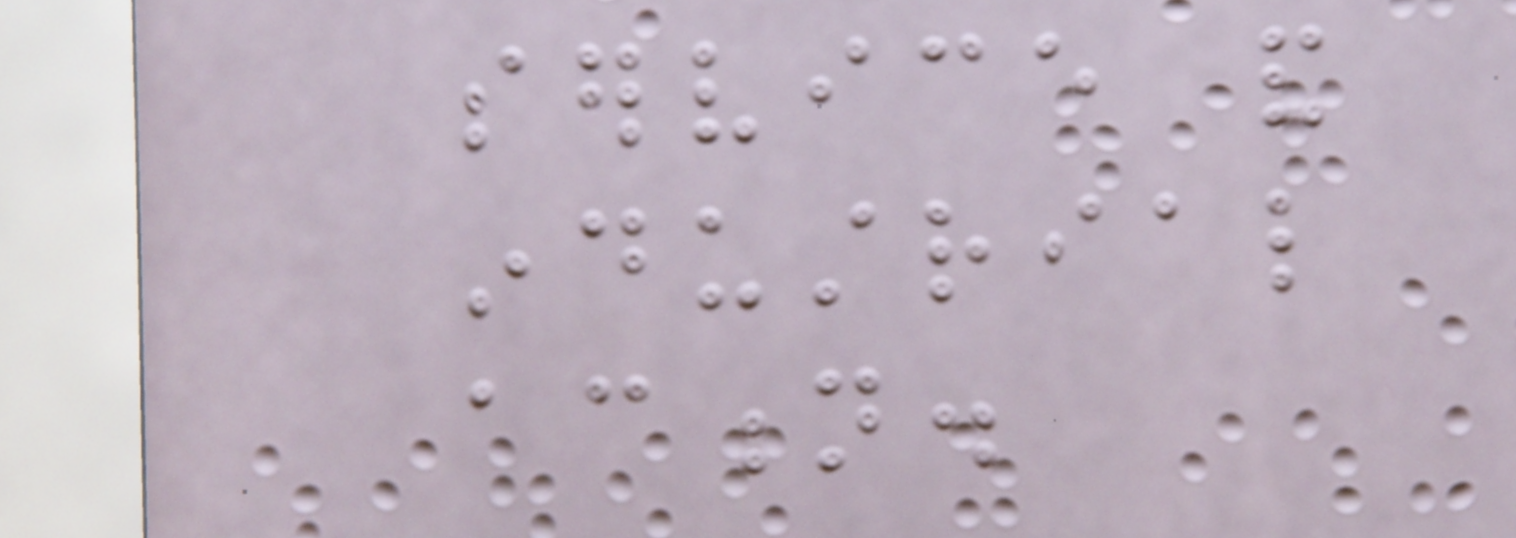service and
industrial
action.
